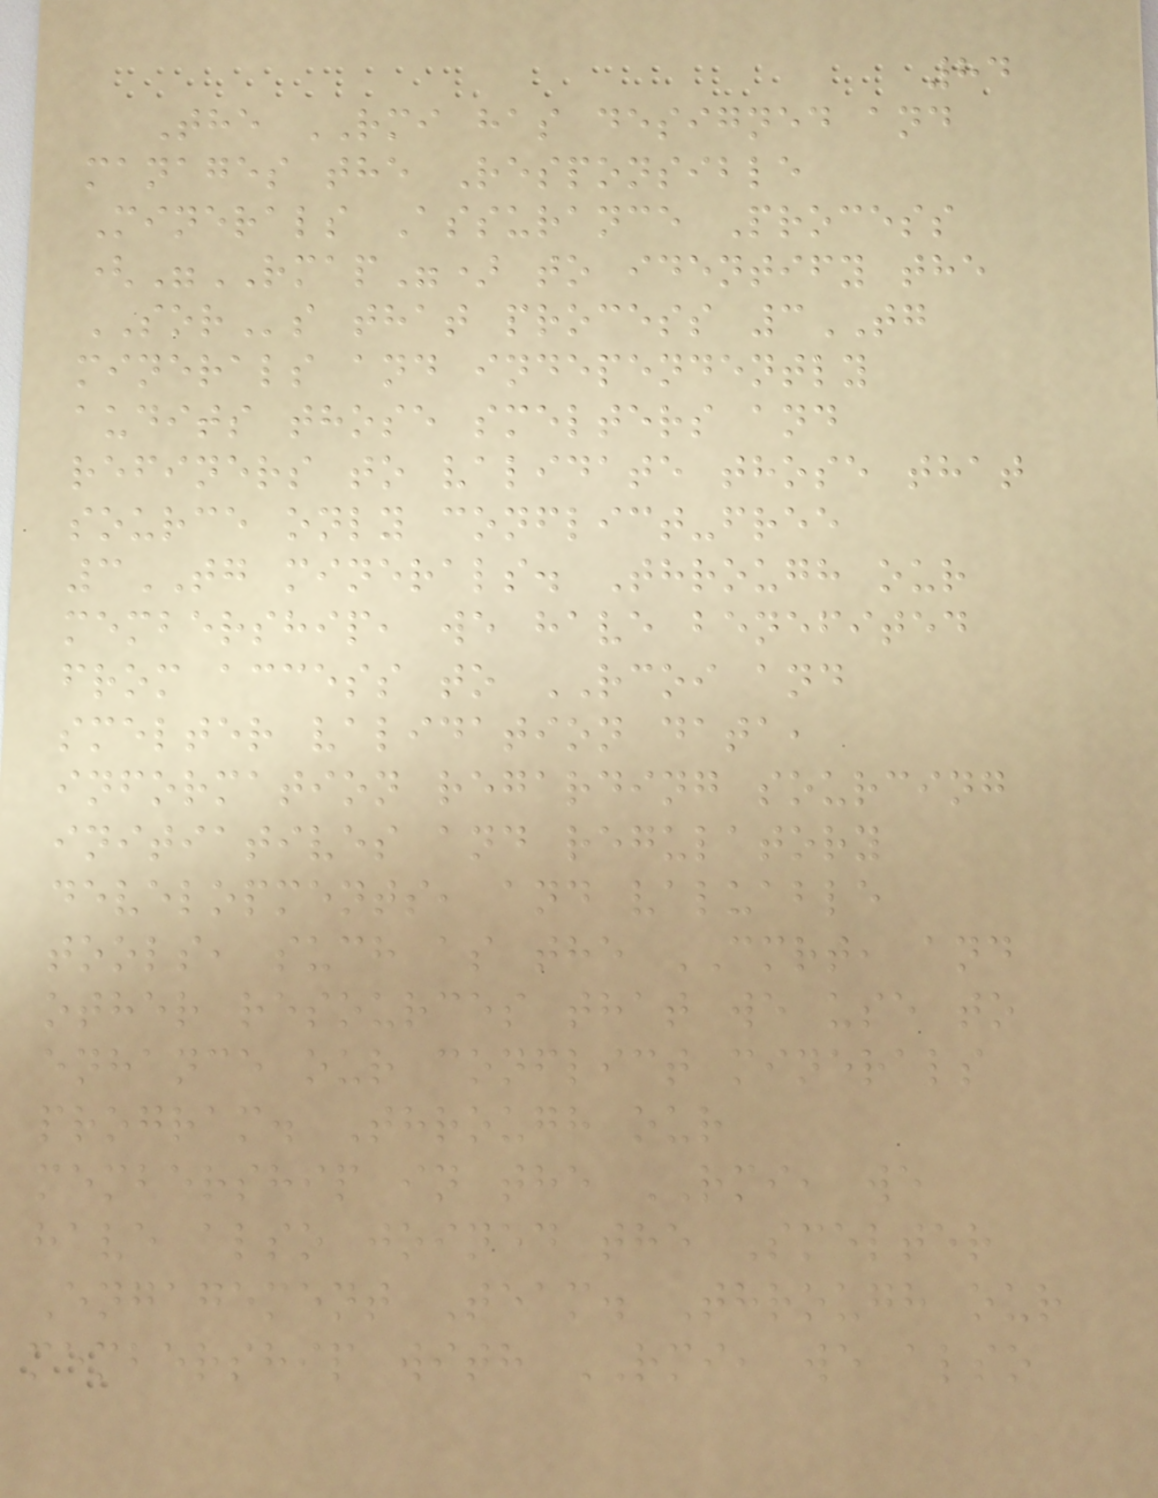84
The RMI has designed and
manages the Responsible
Minerals Assurance Process
("RMAP") to identify the
SORs that process 3TG
minerals and independently
audits those smelters and
refiners to validate those that
source only conflict-free
3TG minerals. Through our
membership, we have benefited
from access to RCOI and
smelter validation data,
information regarding sourcing
initiatives and regulatory
developments, and valuable
tools, such as the CMRT, and
other resources that we use to
enhance our conflict minerals
program. Through our
membership in the RMI, we
have also joined the Smelter
Engagement Team. Through our
membership with RMI, we also
